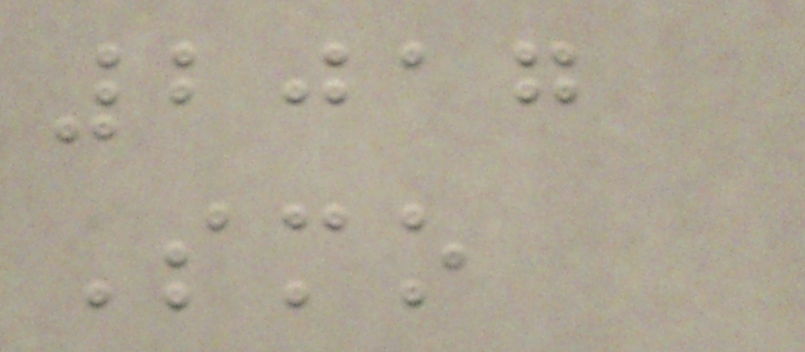2017
Smo
